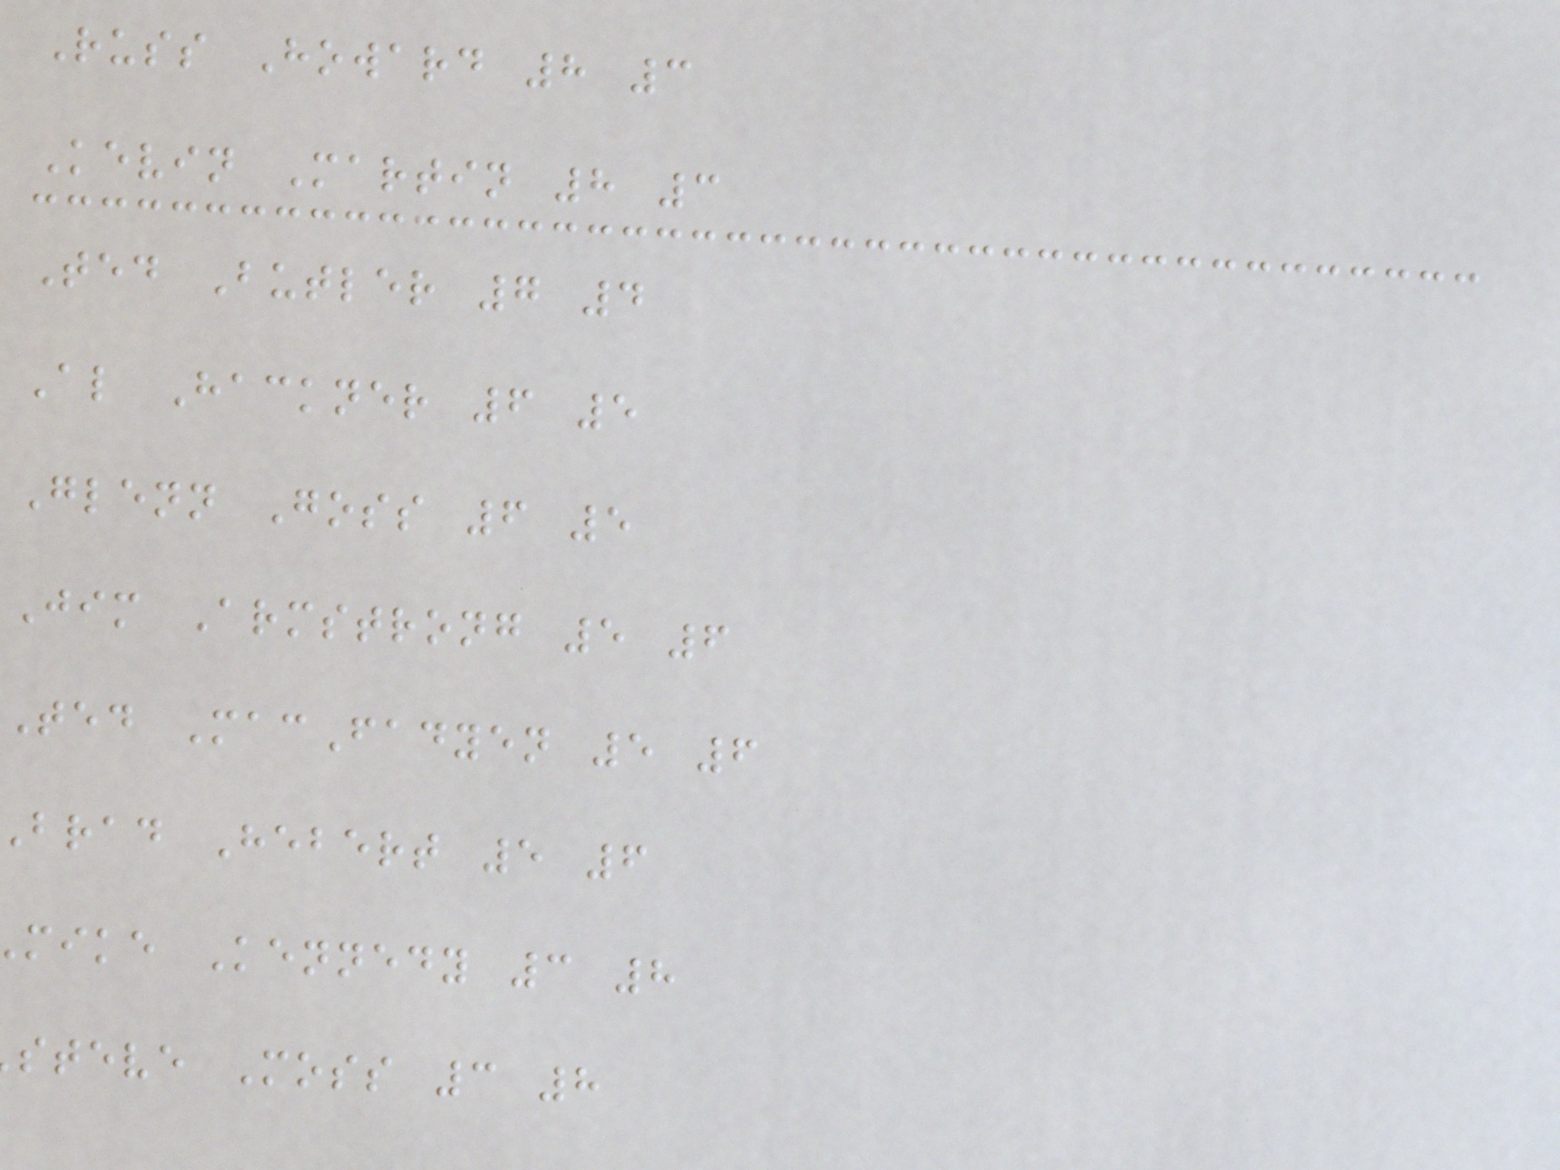Russ Howard 8 3
Kevin Martin 8 3
Ted Butler 7 4
Al Hackner 6 5
Glenn Goss 6 5
Jim Armstrong 5 6
Ted MacFadyen 5 6
brad Hebert 5 6
mike Kennedy 3 8
steve Moss 3 8
